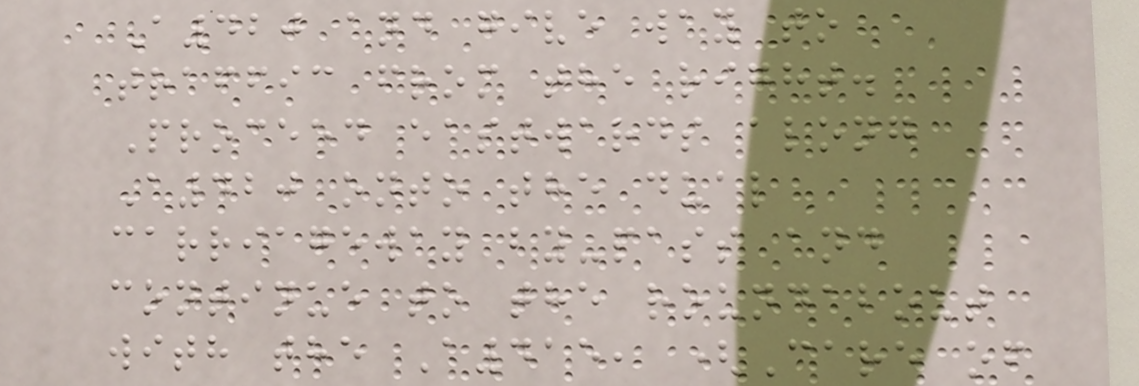A420 and give way to
traffic from the right.
Proceed eastwards along
A420 onto the dual
carriageway by-pass and
continue to the roundabout
with the A415, (Care of
